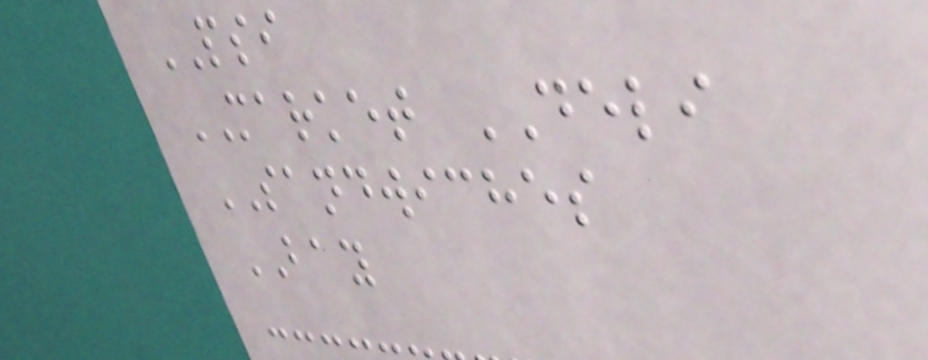PSI
MARKET DELI
SANDWICHES
BAY
